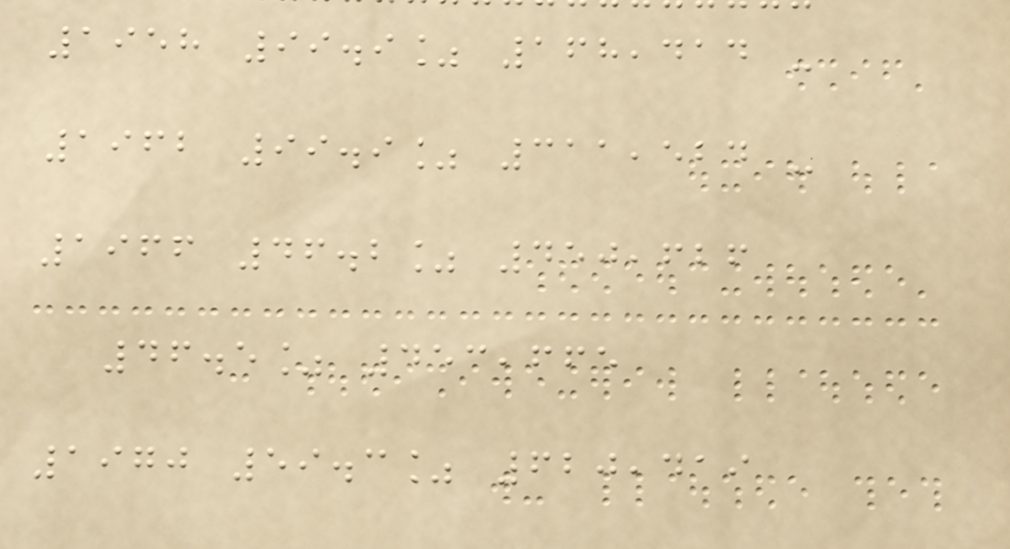1958 99.9% 168,414 -
1962 99.9% 311,524 -
1966 46.2% 450,626
46.5% 453,665
1970 59.3% 620,419
